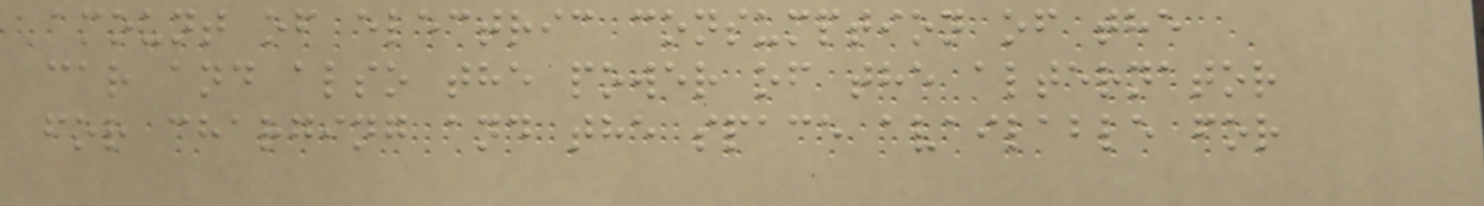amount of electric consumption of the
car and also the power of the alternator
for charging and the space available for
